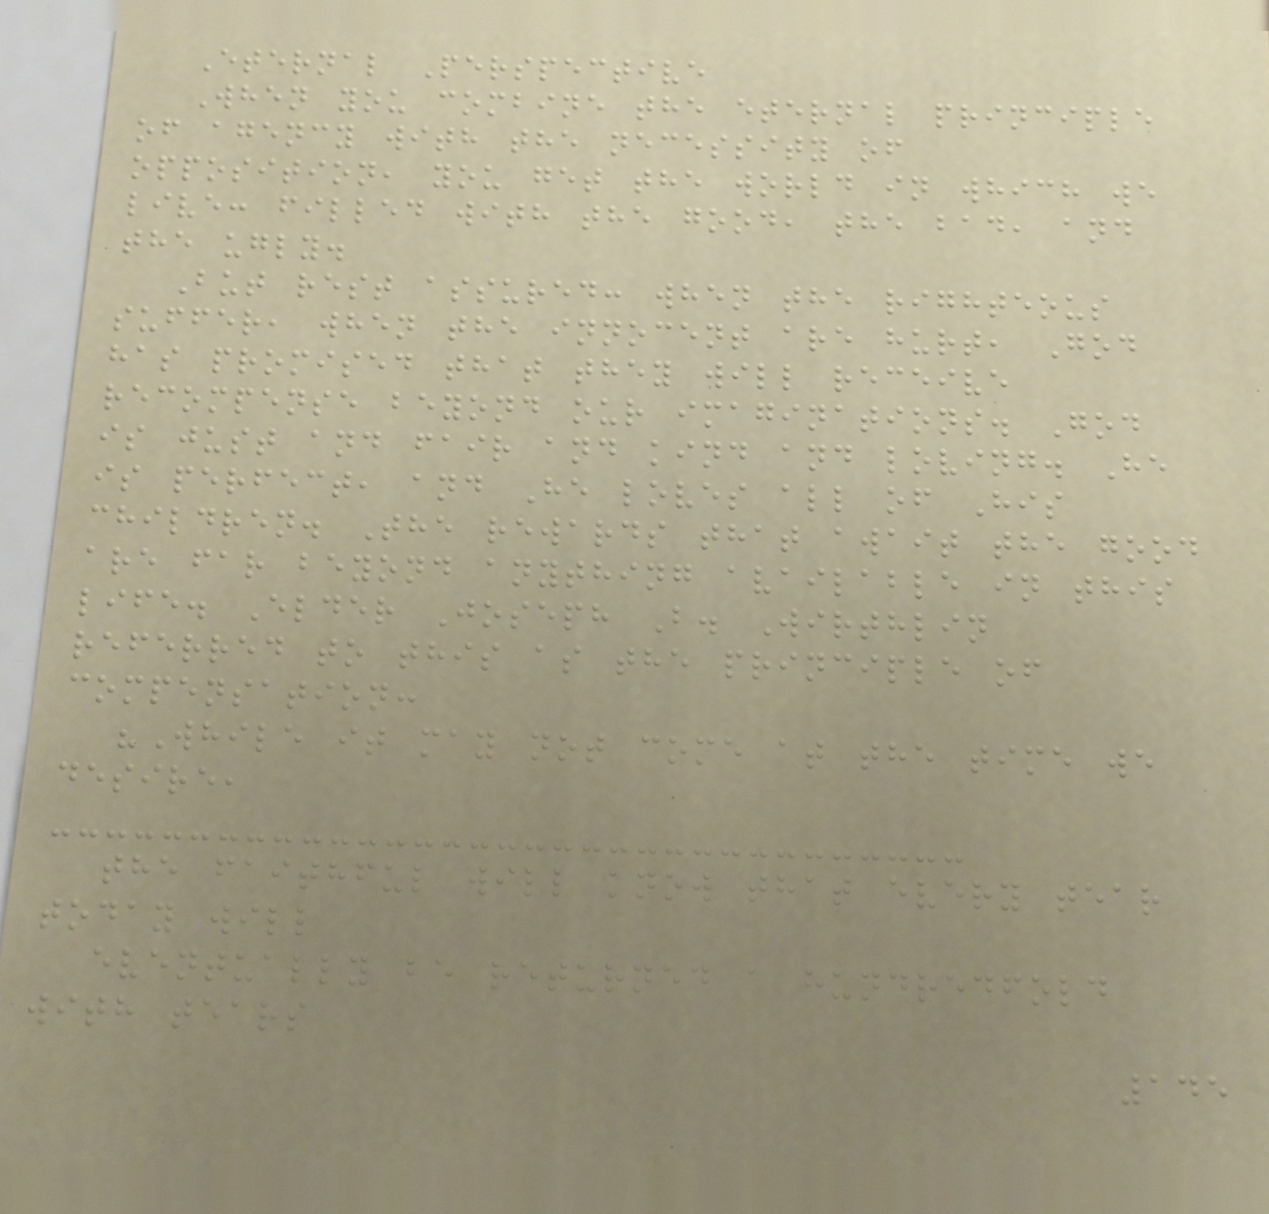Eternal Perspective
When you combine the eternal principle
of agency with the necessity of
opposition, you get the world in which we
live: filled with the good, the bad, and
the ugly.
But rest assured: when the righteous
suffer, when the innocent are hurt, God
has promised that they will receive
recompense beyond our imaginations. God
is just and fair and kind and loving. He
is perfect, and He loves all of His
children. The rewards that await the good
are far beyond anything available in this
life. Elder Joseph B. Wirthlin
referred to this as the principle of
compensation:
"While it may not come at the time we
desire,
the faithful will know that every tear
today will
eventually be returned a hundredfold
with tears
145
